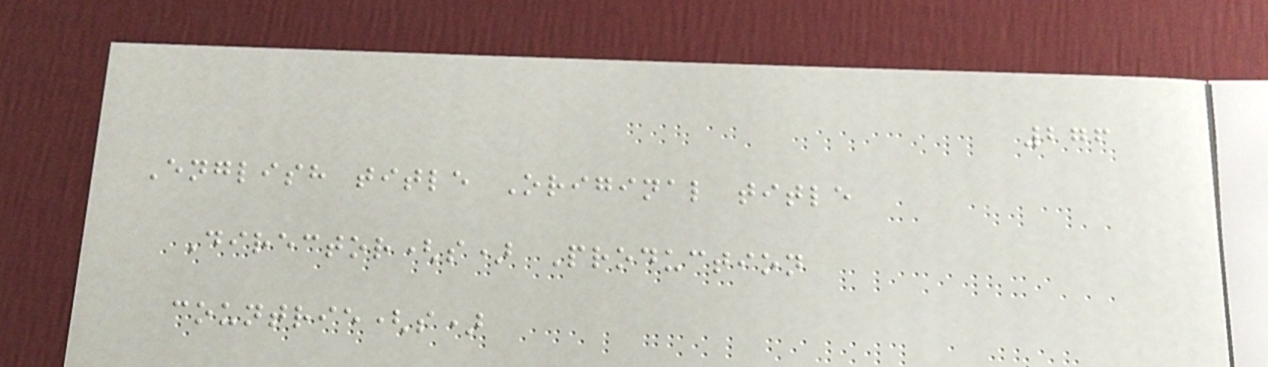276
English title Original title
Director(s) Production
countrie(s)
